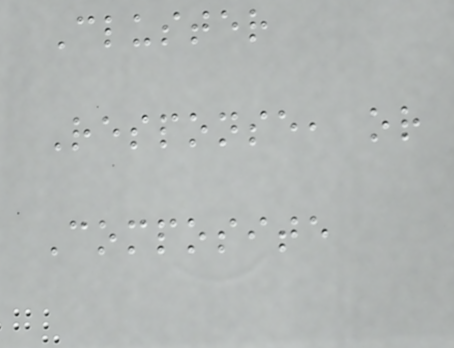Cluster
Response, or
Composite
